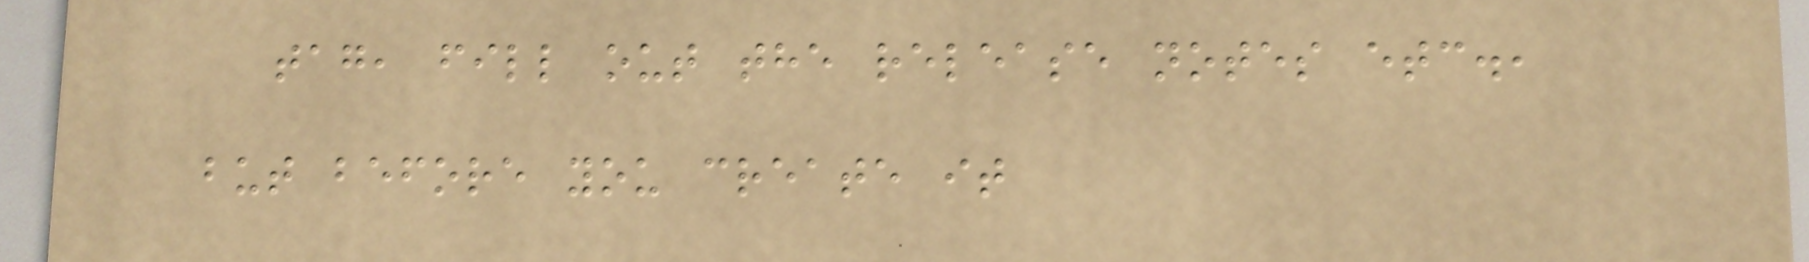tag, fill out the release notes etc.,
but before you create it
